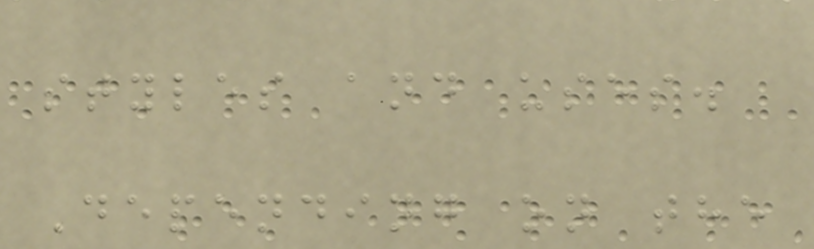styles and uses.
Depending on the
